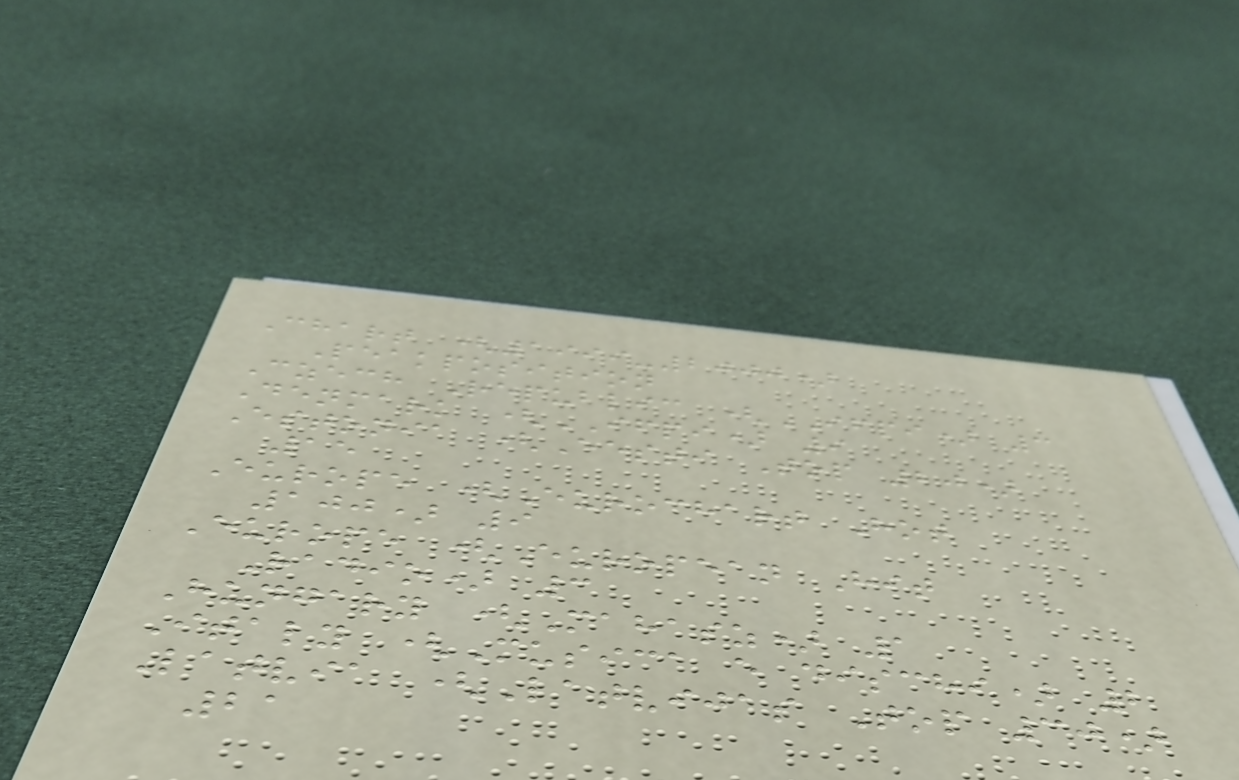Chart (1999-2000)
Peakposition
Czech Republic (IFPI) 3
Denmark (IFPI) 9
Estonia (Eesti Top 20)
15
Europe (Eurochart Hot
100) 9
Europe (European Hit
Radio) 3
Hungary (Mahasz) 1
Italy (Musica e dischi) 2
Latvia (Latvijas Top 30)
21
